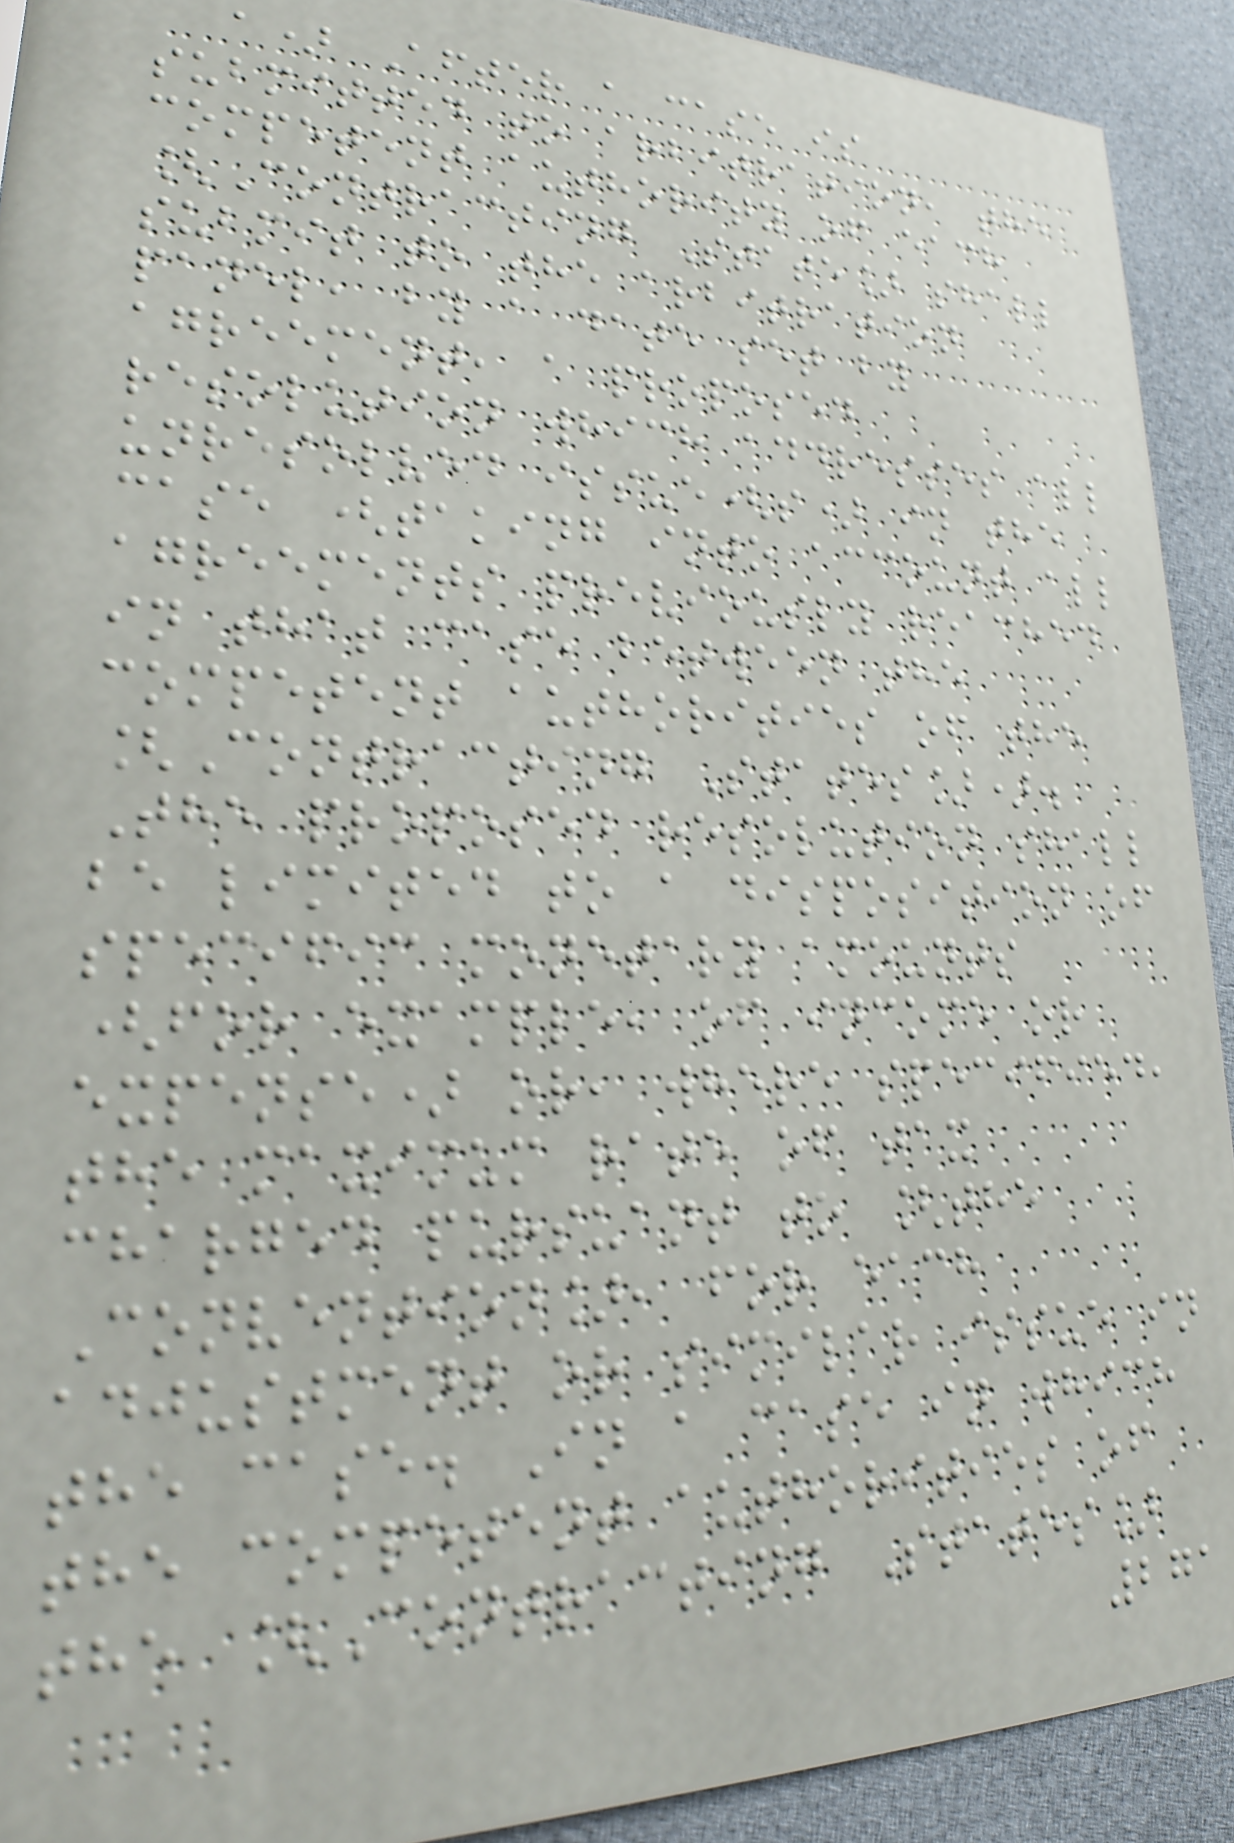a) After a case is
submitted to arbitration, the
competent authority of each
[Contracting State] shall
submit to the arbitration
panel, by a date set by
agreement, a proposed
resolution which addresses all
unresolved issue(s) in the
case (taking into account all
agreements previously reached
in that case between the
competent authorities of the
[Contracting States]).
The proposed resolution shall
be limited to a disposition of
specific monetary amounts
(for example, of income or
expense) or, where specified,
the maximum rate of tax
charged pursuant to [the
Convention], for each
adjustment or similar issue in
the case. In a case in which
the competent authorities of
the [Contracting States]
271
